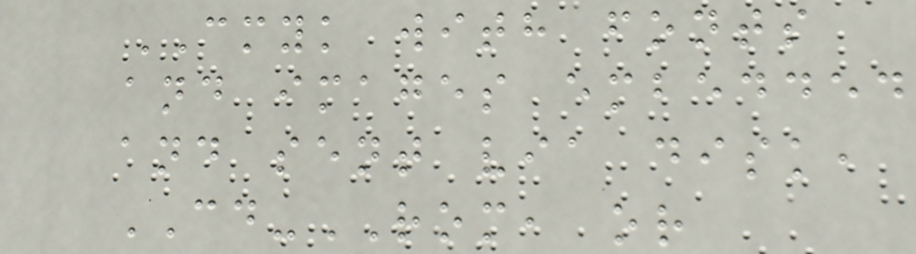CMYK with fonts
and images embedded
and sent via disk,
CD-ROM, or
